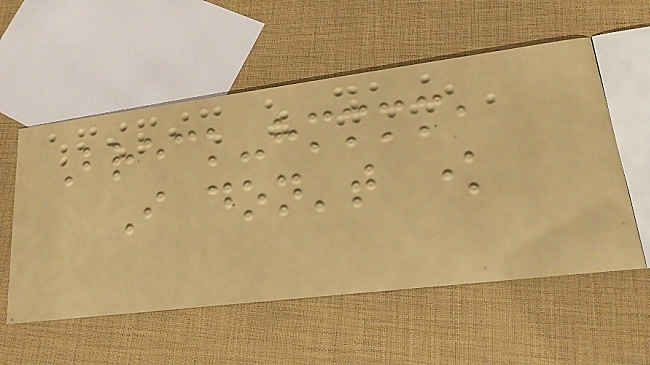Breck-hmmmm,
I don't know
